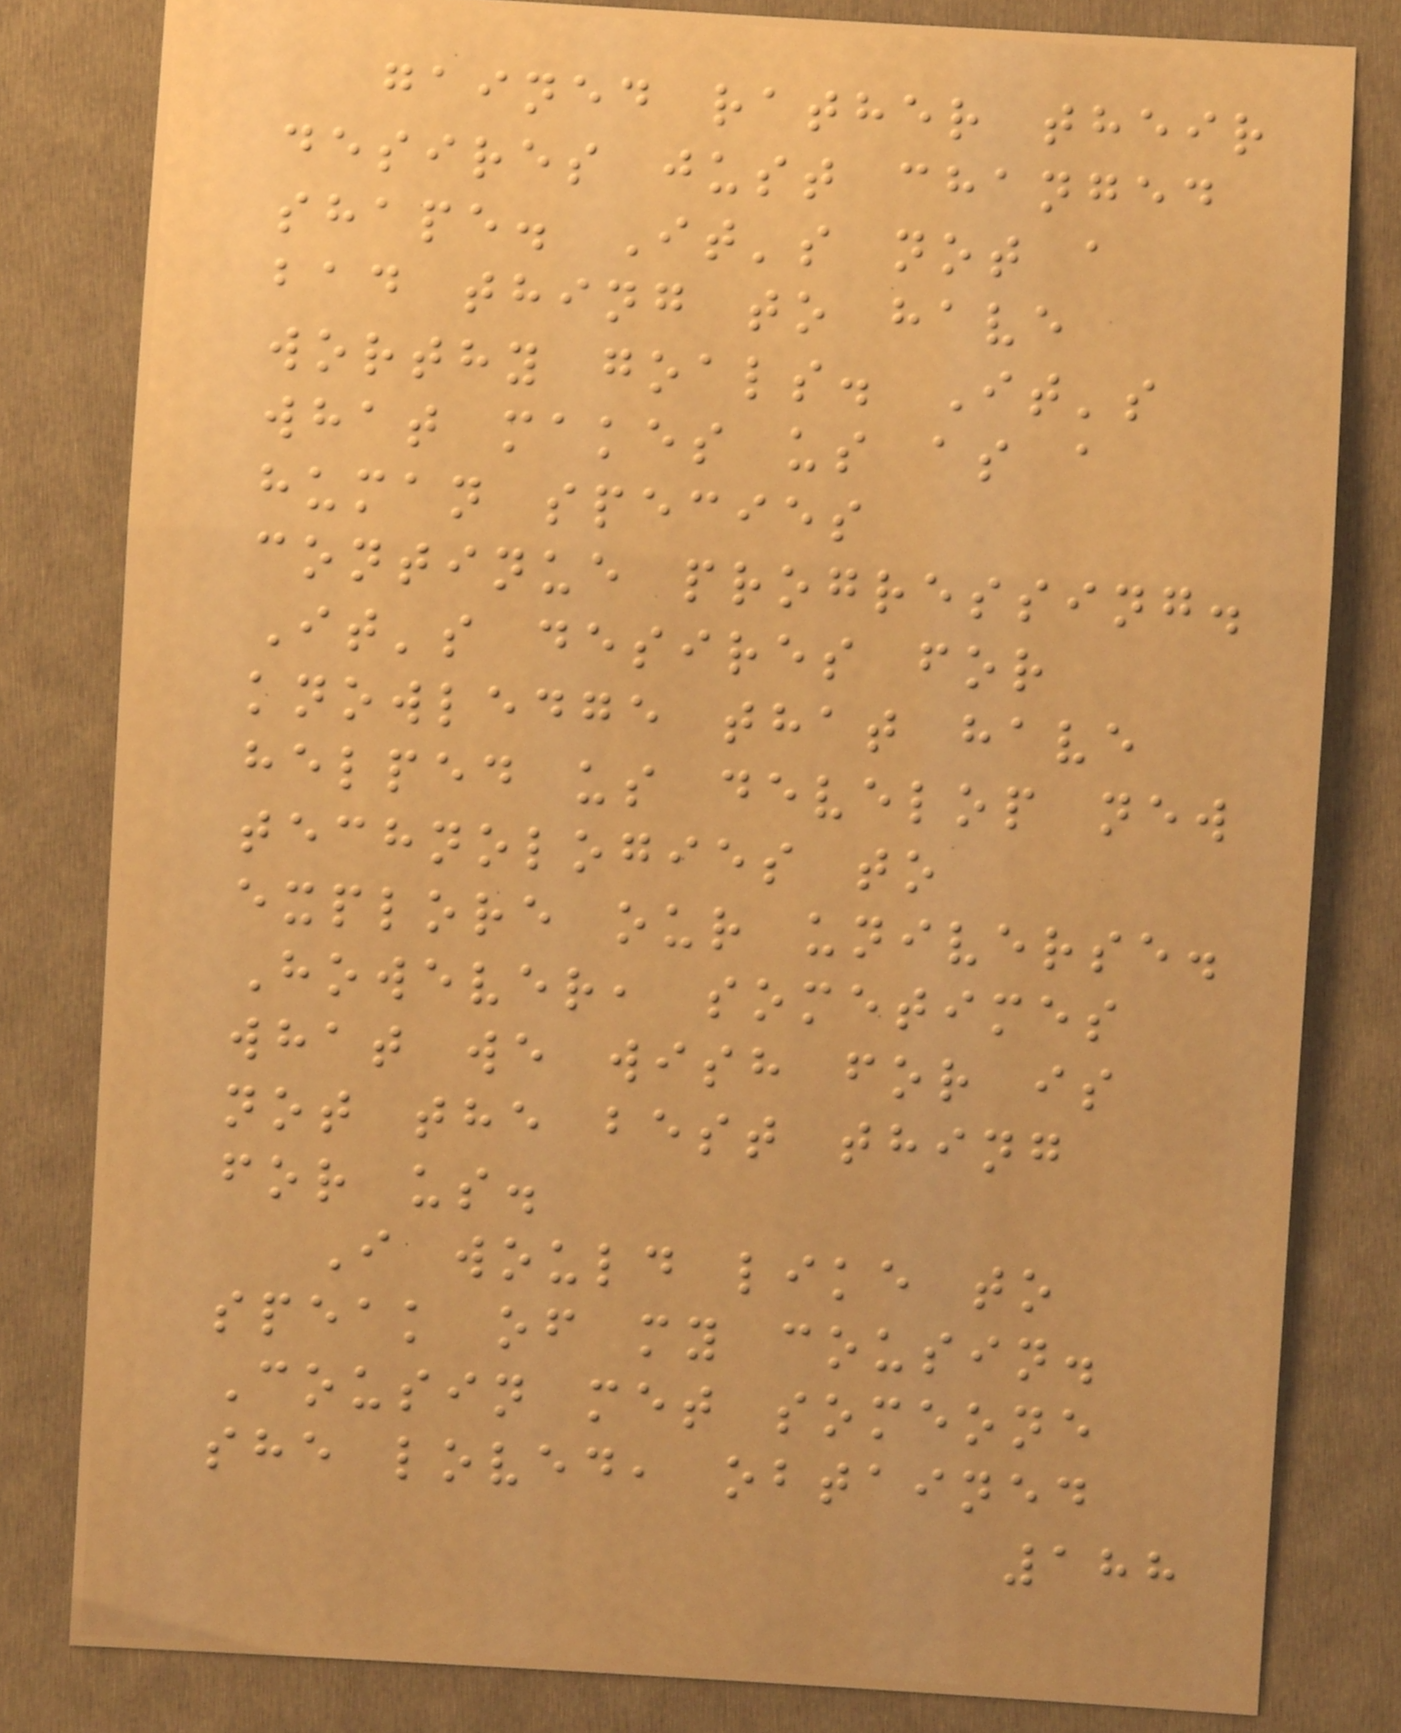gained rather their
desires just changed
shape. It's not a
bad thing to have
worthy goals. It's
what makes us as a
human species
continue progressing.
It's desires for
knowledge that have
helped us develop new
technologies to
explore our universe.
However, sometimes
what we wish for is
not the best thing
for us.
I would like to
speak of my cousin.
Cousin met someone
she loved, obtained
188
